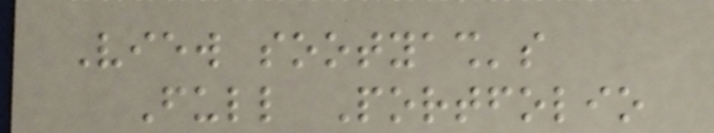View sootyash's
Full Portfolio
